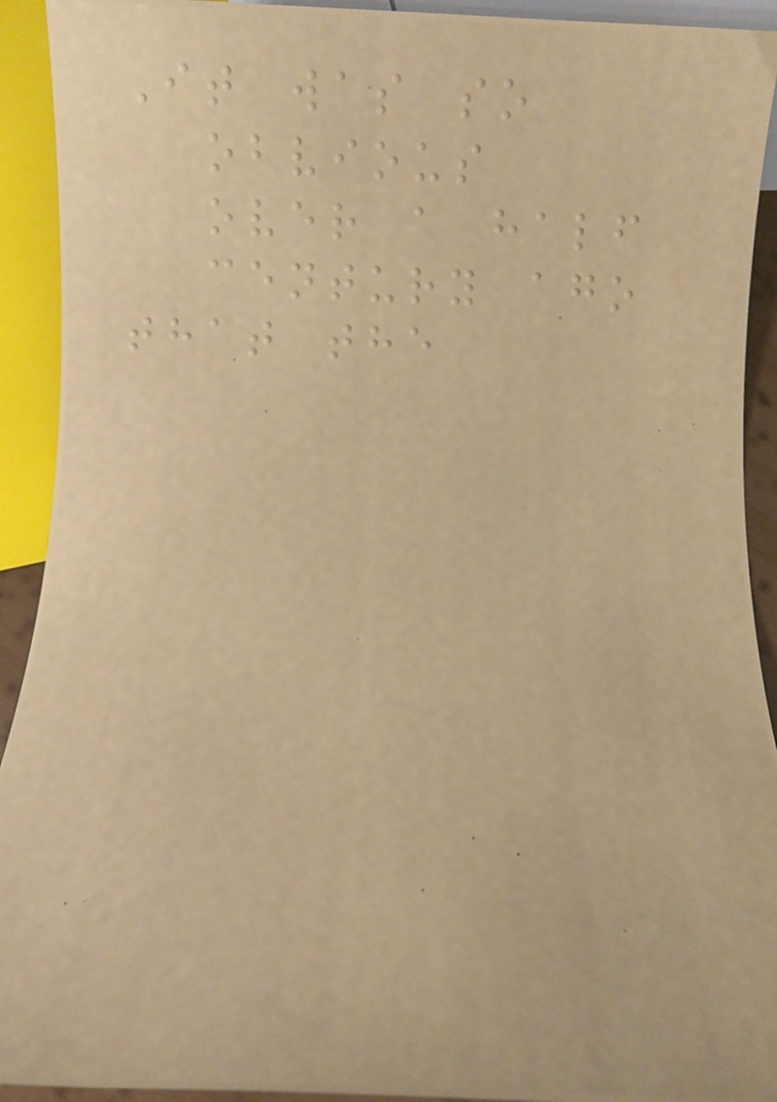It was so
obvious
over a half
century ago
that the
